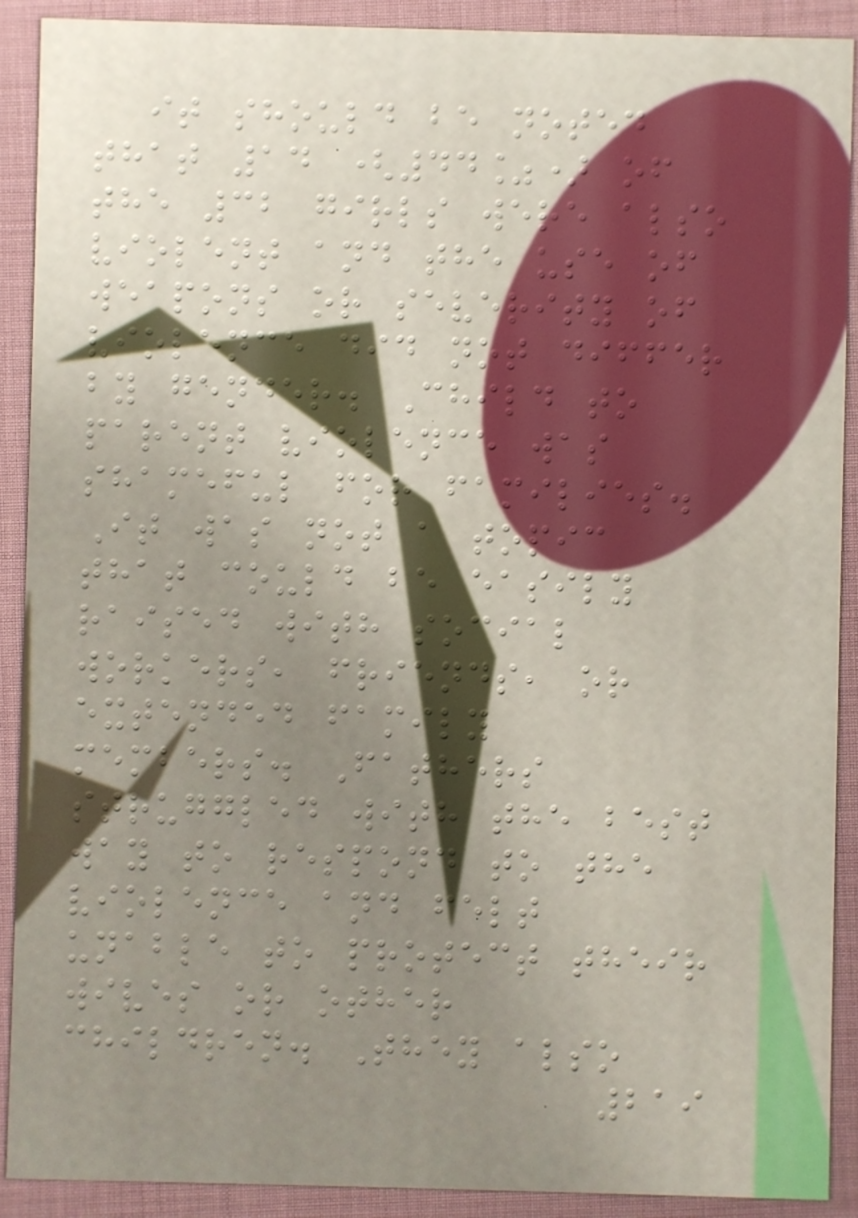it should be noted
that 14 (44%) of
the 32 girls were also
violent and the use of
weapons or severity of
violence did not differ
by gender. Child to
parent violence was
shameful for families.
It was not a topic
that could be easily
raised with social
workers, friends, or
extended family
members. Fathers
struggled with the best
way to respond to the
violence and felt
unable to protect their
wives or other
children. They also
219
